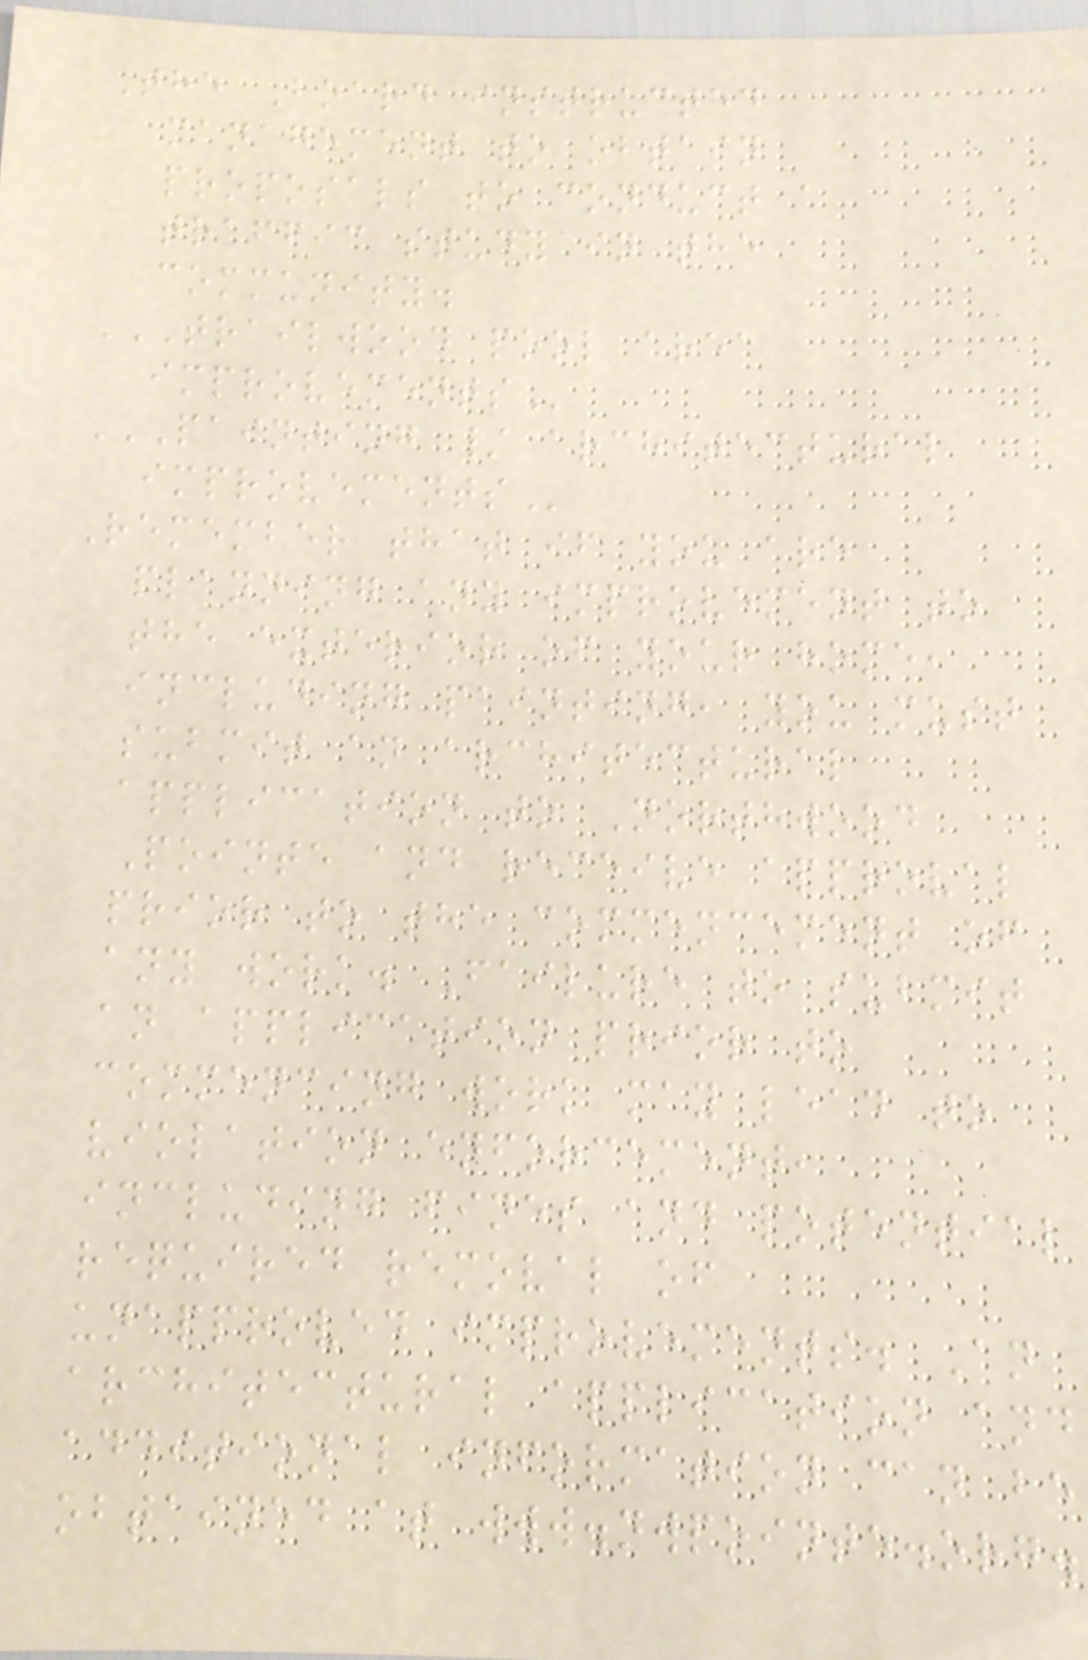The Board instructed
management to obtain
proposals to conduct a
traffic study in the
community.
TRAILWOOD POOL AREA
IMPROVEMENTS
PAINTING / ARCHITECTURAL
IMPROVEMENTS
Remember that if you are
planning any improvement to
the exterior of your home,
including painting, you must
submit an architectural
application to Northwood
Pointe and receive approval
prior to the commencement of
any work. Failure to submit
an application prior to
commencing work may lead to
violation enforcement,
including fines and potential
required removal of
unapproved improvements. An
architectural application and
additional information can be
obtained at www.nwpointe.org.
